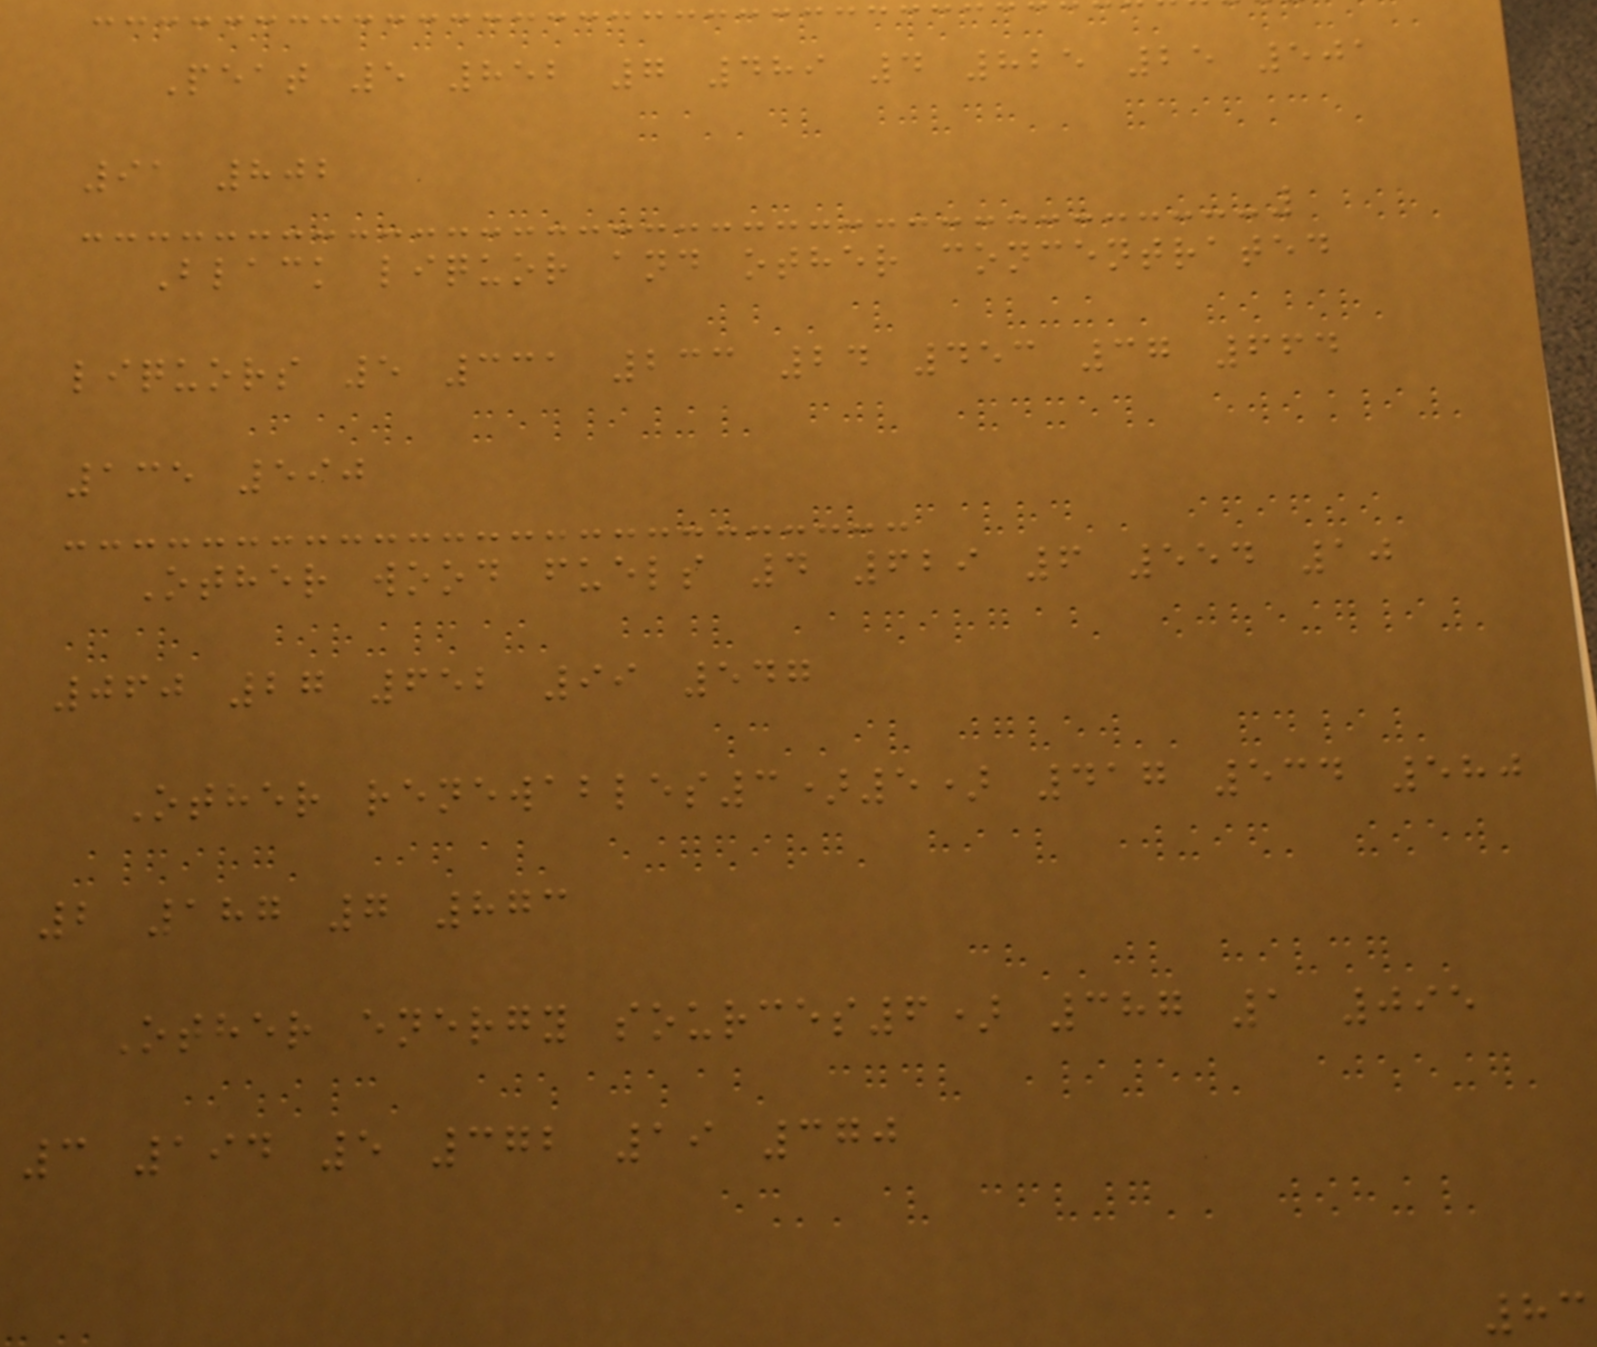Peat 5 852 7 489 4 825 25 501
91 802
Black liquor and other concentrated
liquors 5 331 233 24 453 37 664
135 590
Other wood fuels 4 629 6 554 10
060 27 652 99 547
Other renewables3)5) 417 534 580
2 187 7 873
Other energy sources6) 387 1 095
3 194 5 372 19 370
83
